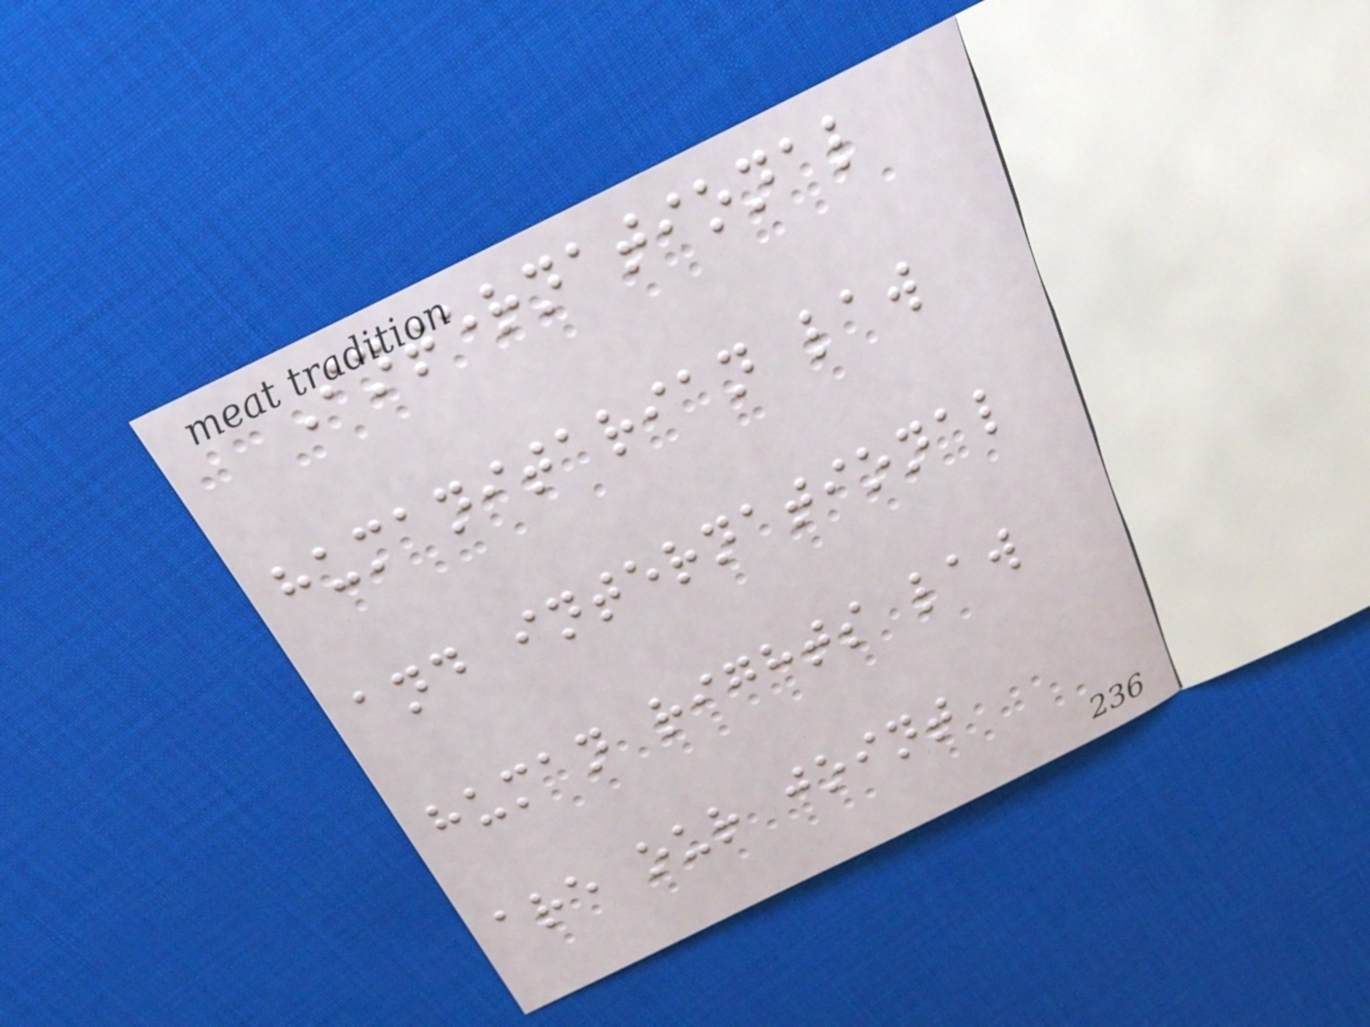International
humanitarian law
and international
human rights law
are our joint
